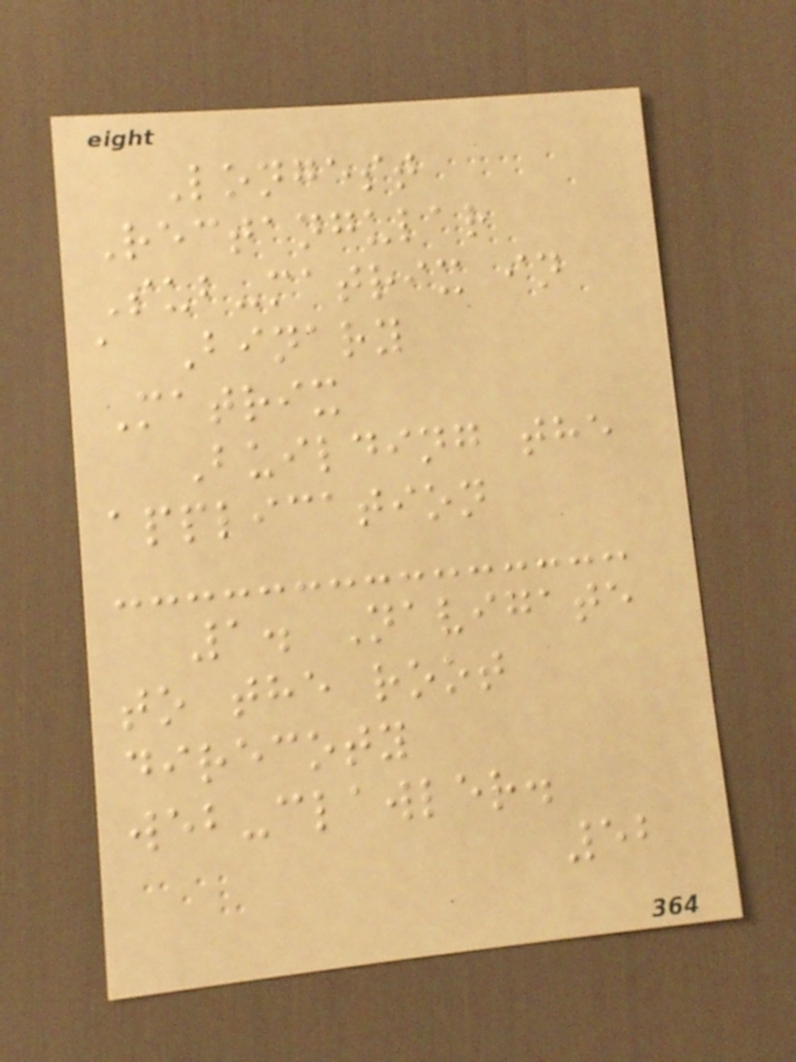Longest
Rectangular
Sub-matrix in
a Binary
Matrix
Building the
application
1. Navigate
to the root
direcoty
web-clawler.
52
